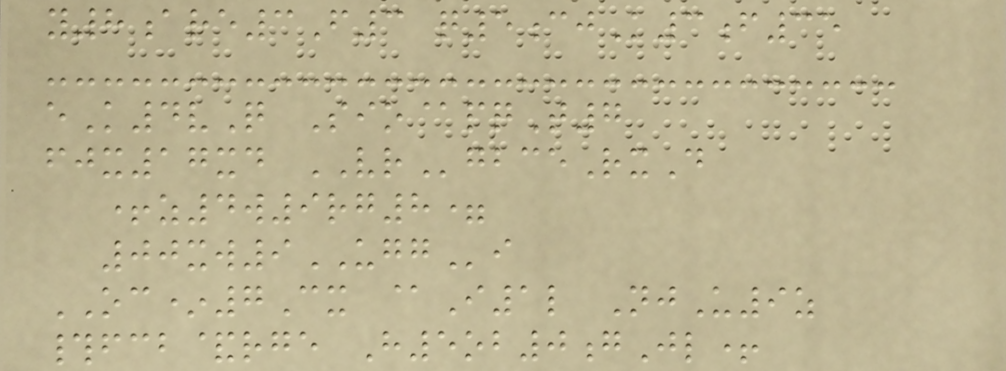y8are3F3 q5cjK3f35
eK4vQ Sio@pqT7
fjx17xd VRgbceRxD
+z4w9rg8=
00xw9UGGi
OC*7Cx @I1l NjU9z
#fcb&rge H5ob0gJl+
